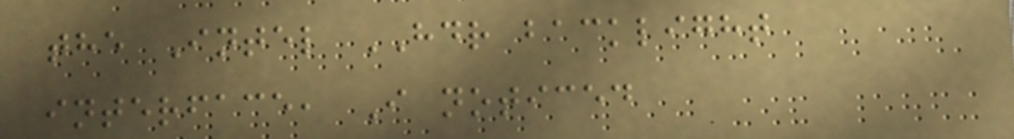the Intel HDR backlight
interface, I noticed
